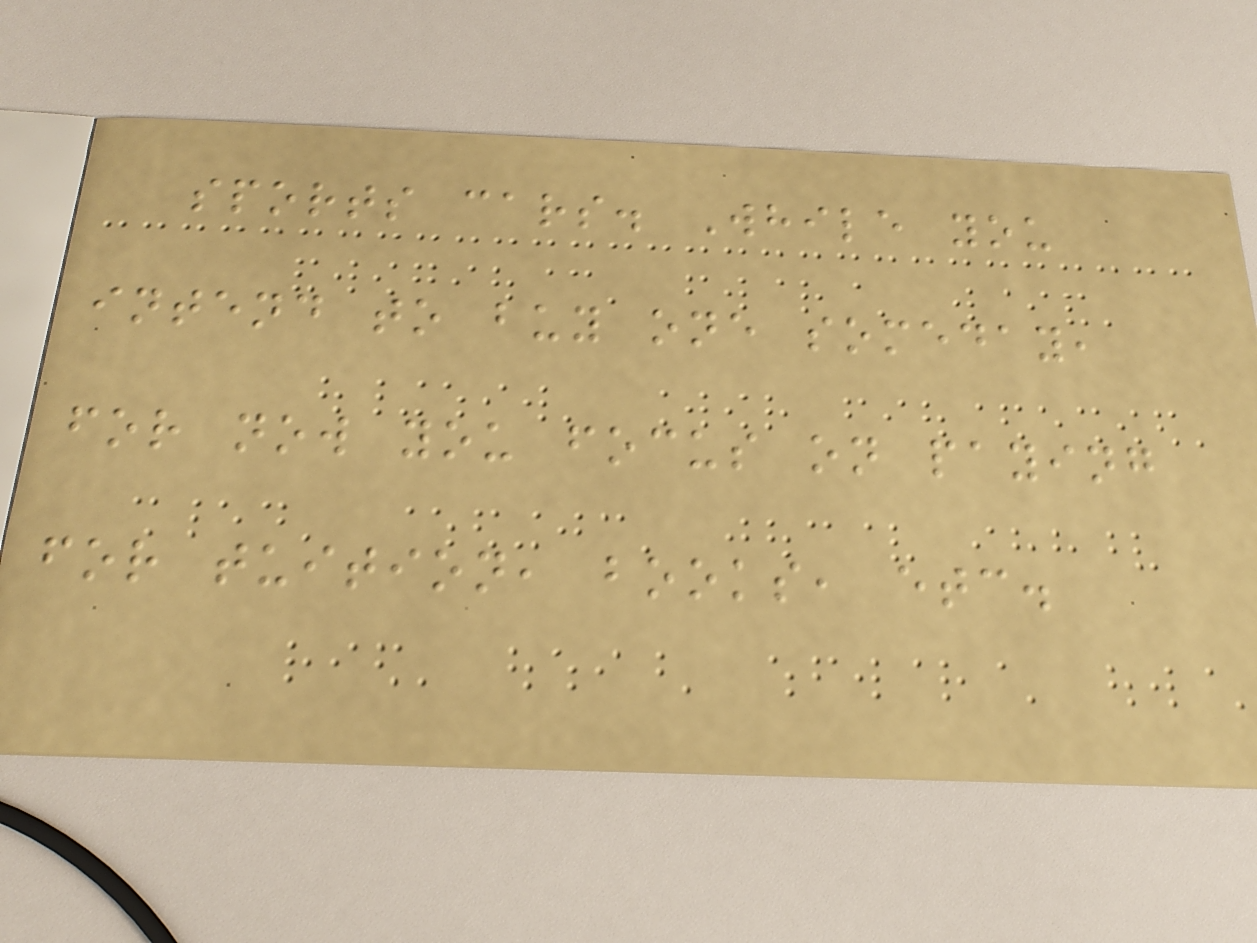sports cars. While you
intend to buy one someday,
for now you focus on paying
for tuition, books, etc.
